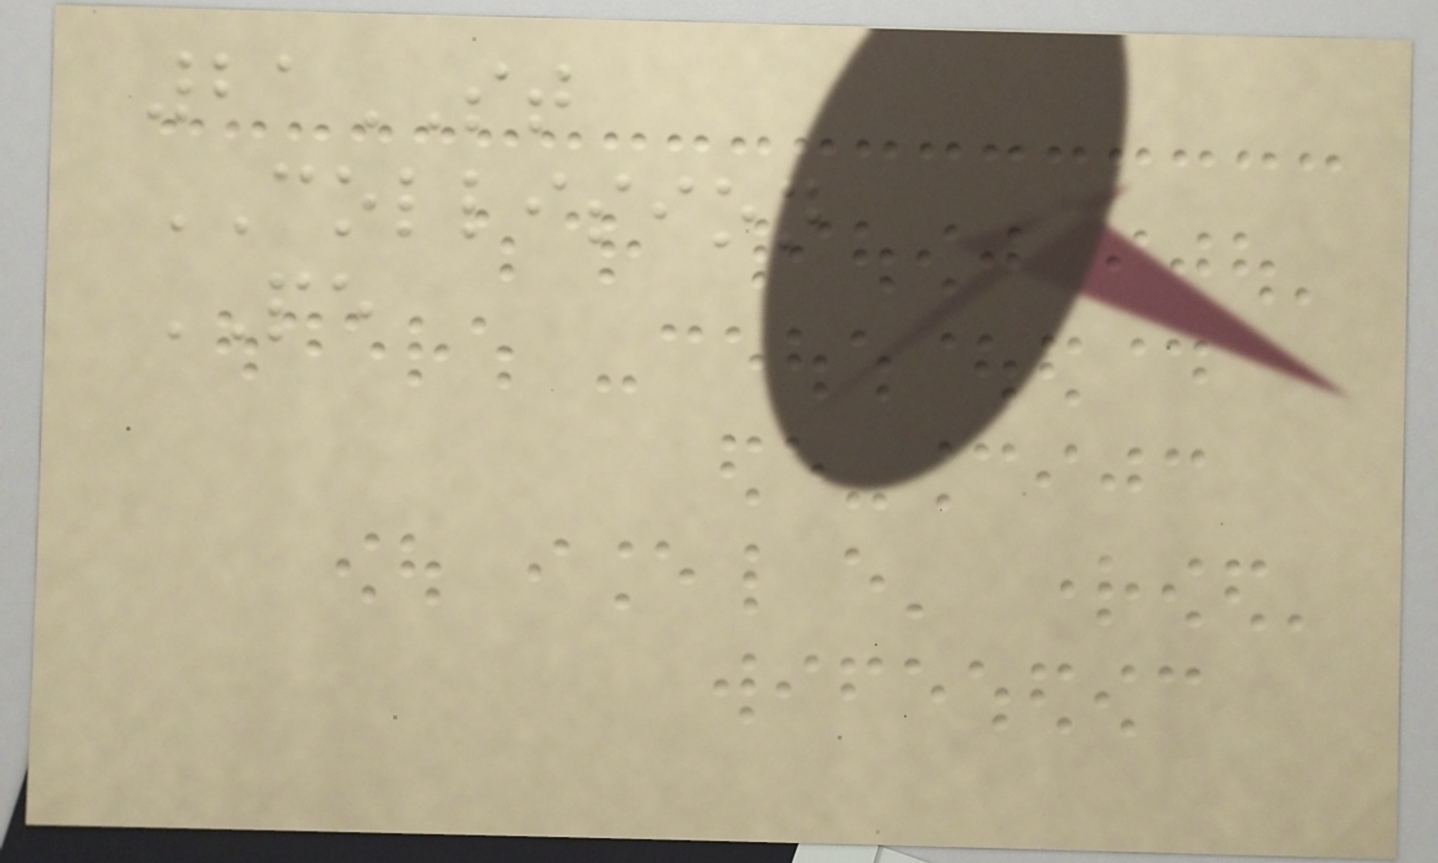21ST
COLLISION
PE
